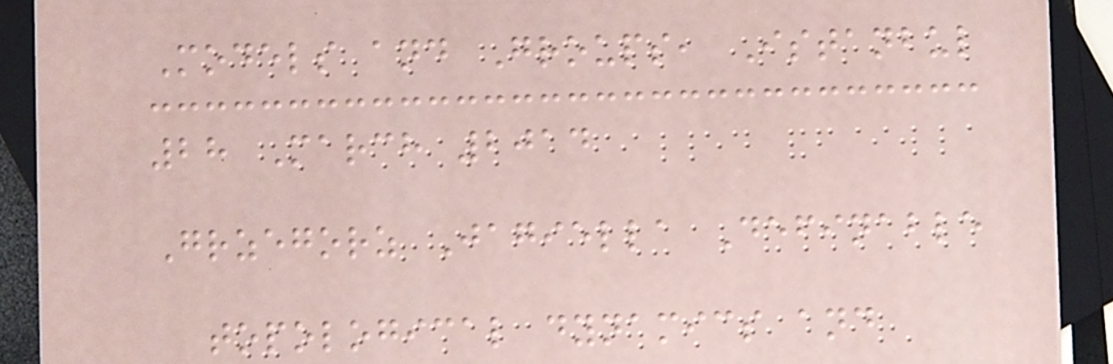Models and Groups, Istanbul
28 March 2014
Grzegorz Jagiella Definable
topological dynamics and
